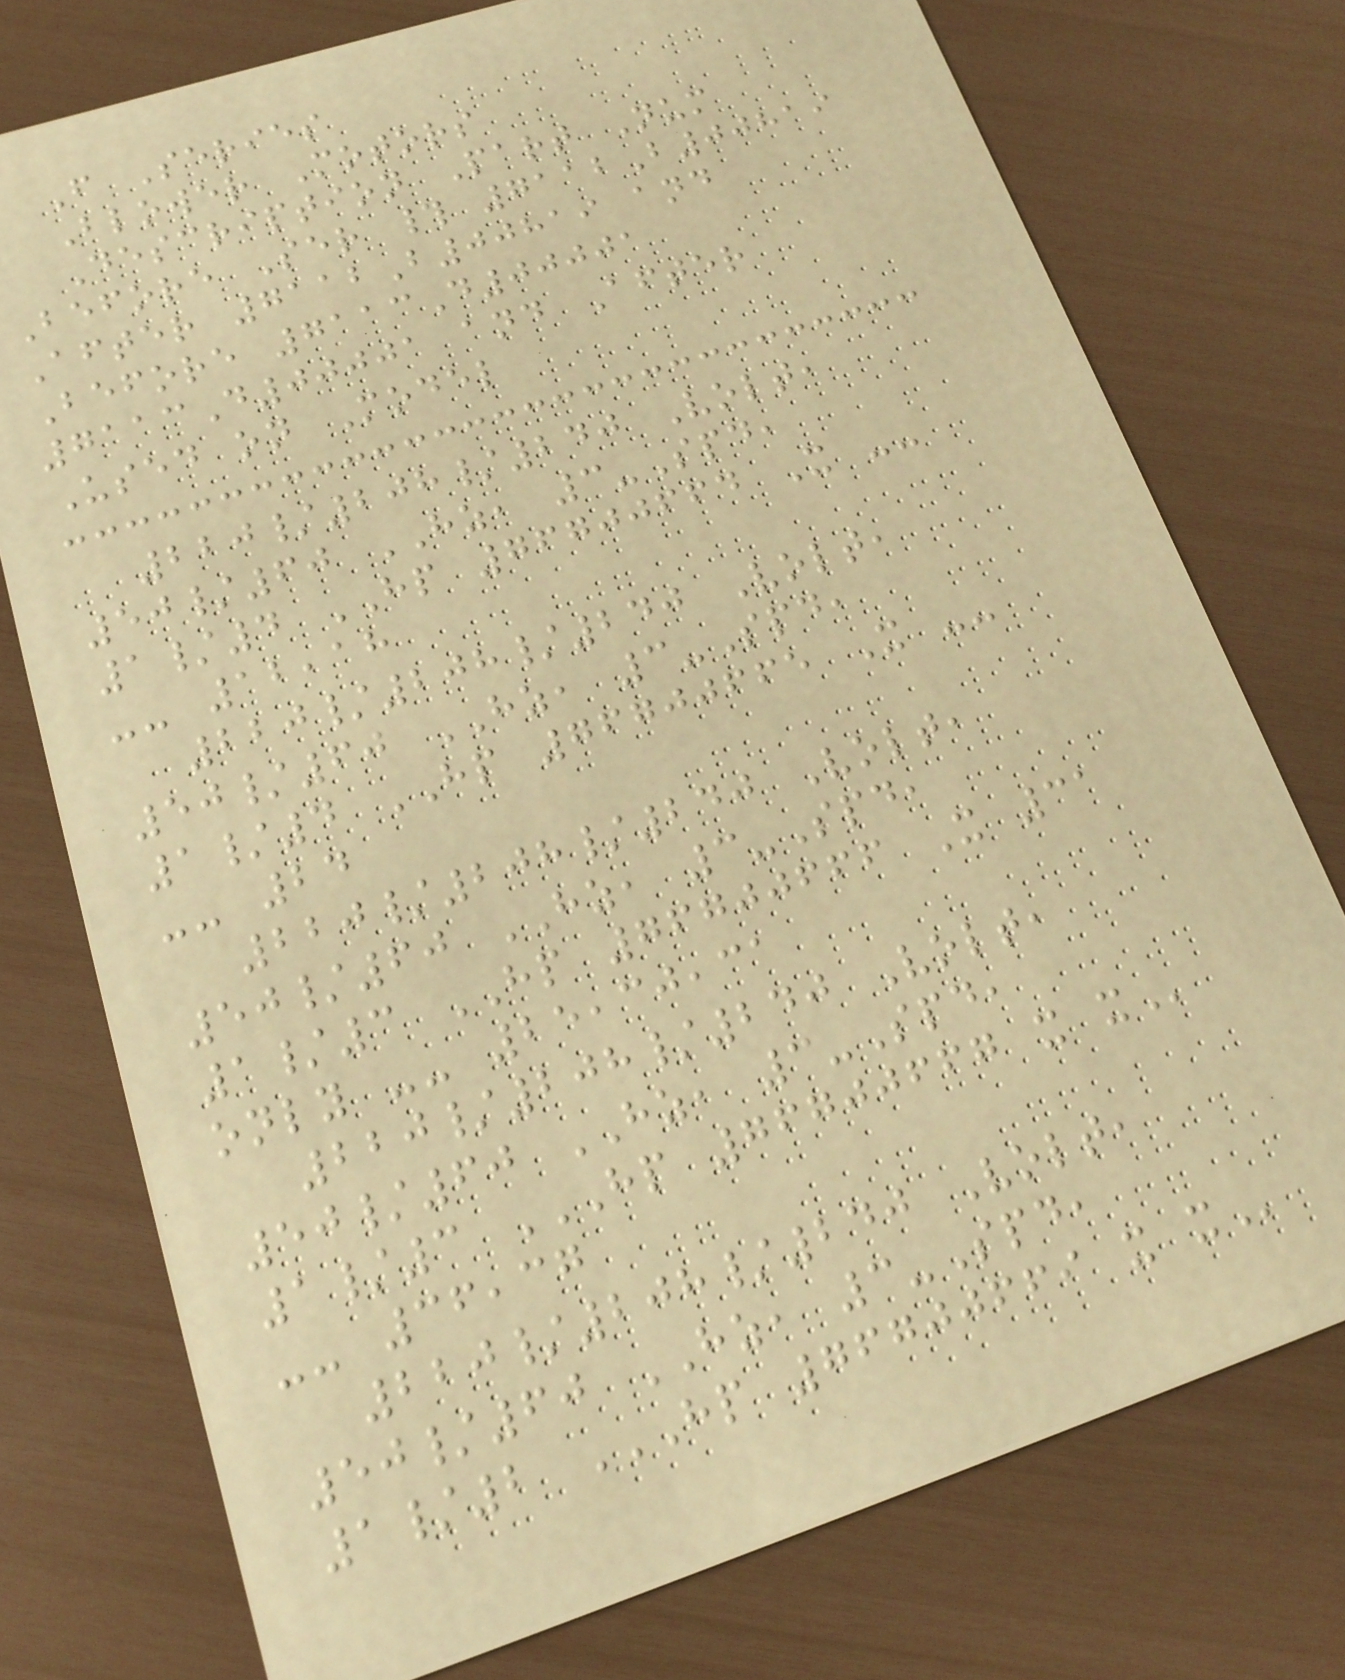F Series
Blower Motors
Description Part Num
Before Ser # 7112B00819
After 7112B00819 and
Before 7113D00001
7113D00001 and After
Used on Model
220/208/240 Volt,
50/60 HZ, 3-Spd,
1/4 HP 76700664 X --
-- 12,18
220/208/240 Volt,
50/60 HZ, 3-Spd,
1/4 HP 76700665 X --
-- 24
220/208/240 Volt,
50/60 HZ, 3-Spd,
1/3 HP 76700666 X 31
only -- 25,30,31
220/208/240 Volt,
50/60 HZ, 3-Spd,
1/3 HP 76700667 X X
-- 36,37
220/208/240 Volt,
50/60 HZ, 3-Spd,
1/2 HP 76700669 X X
